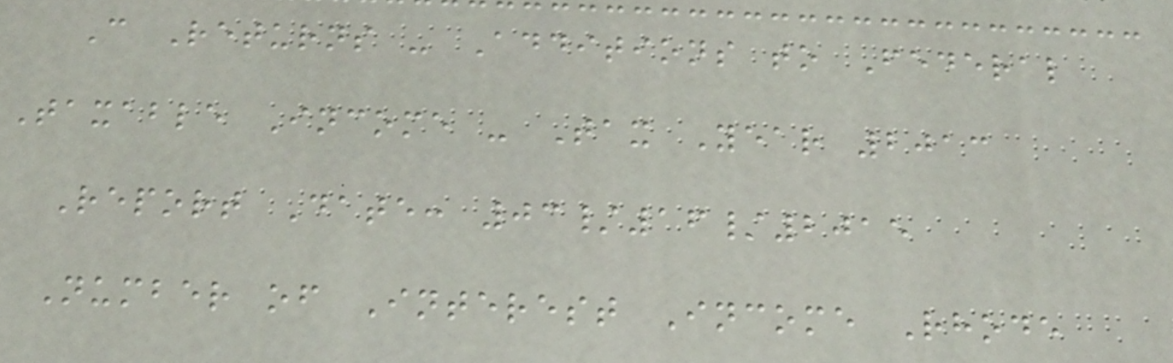C Returns - Additions to Federal
Taxable Income - Tax Year 2013
Report Date: 03/16/2015
Number of Interest Income Rhode
